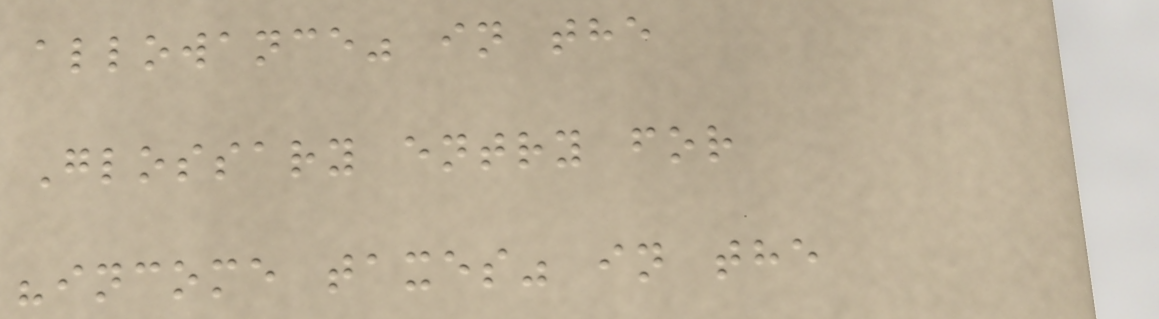allowance" in the
Glossary entry for
"income taxes" in the
